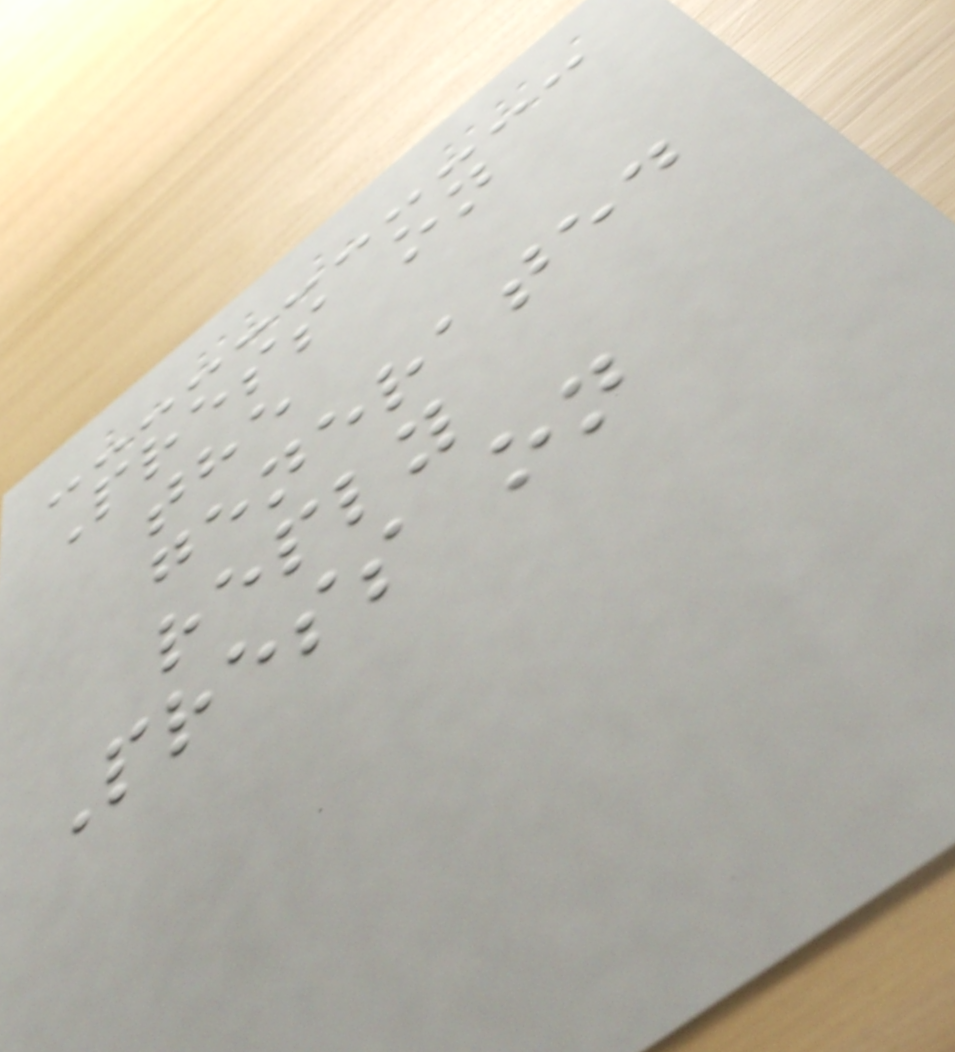Press on
the
generated
reply
Press on
